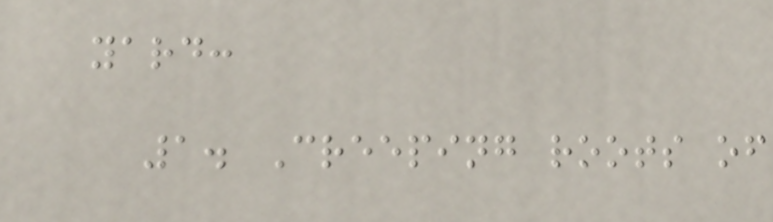yard:
1. Creeping roots of
